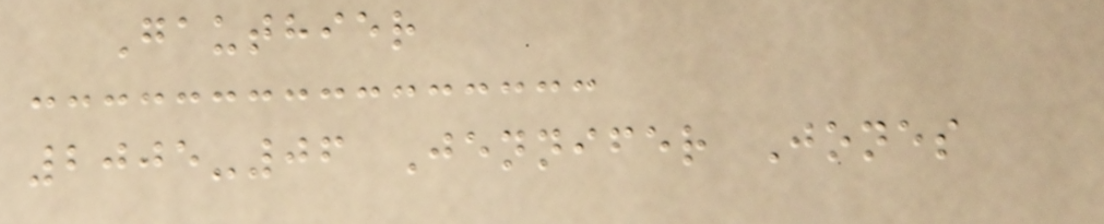Gauthier
2005-06 Jennifer Jones
